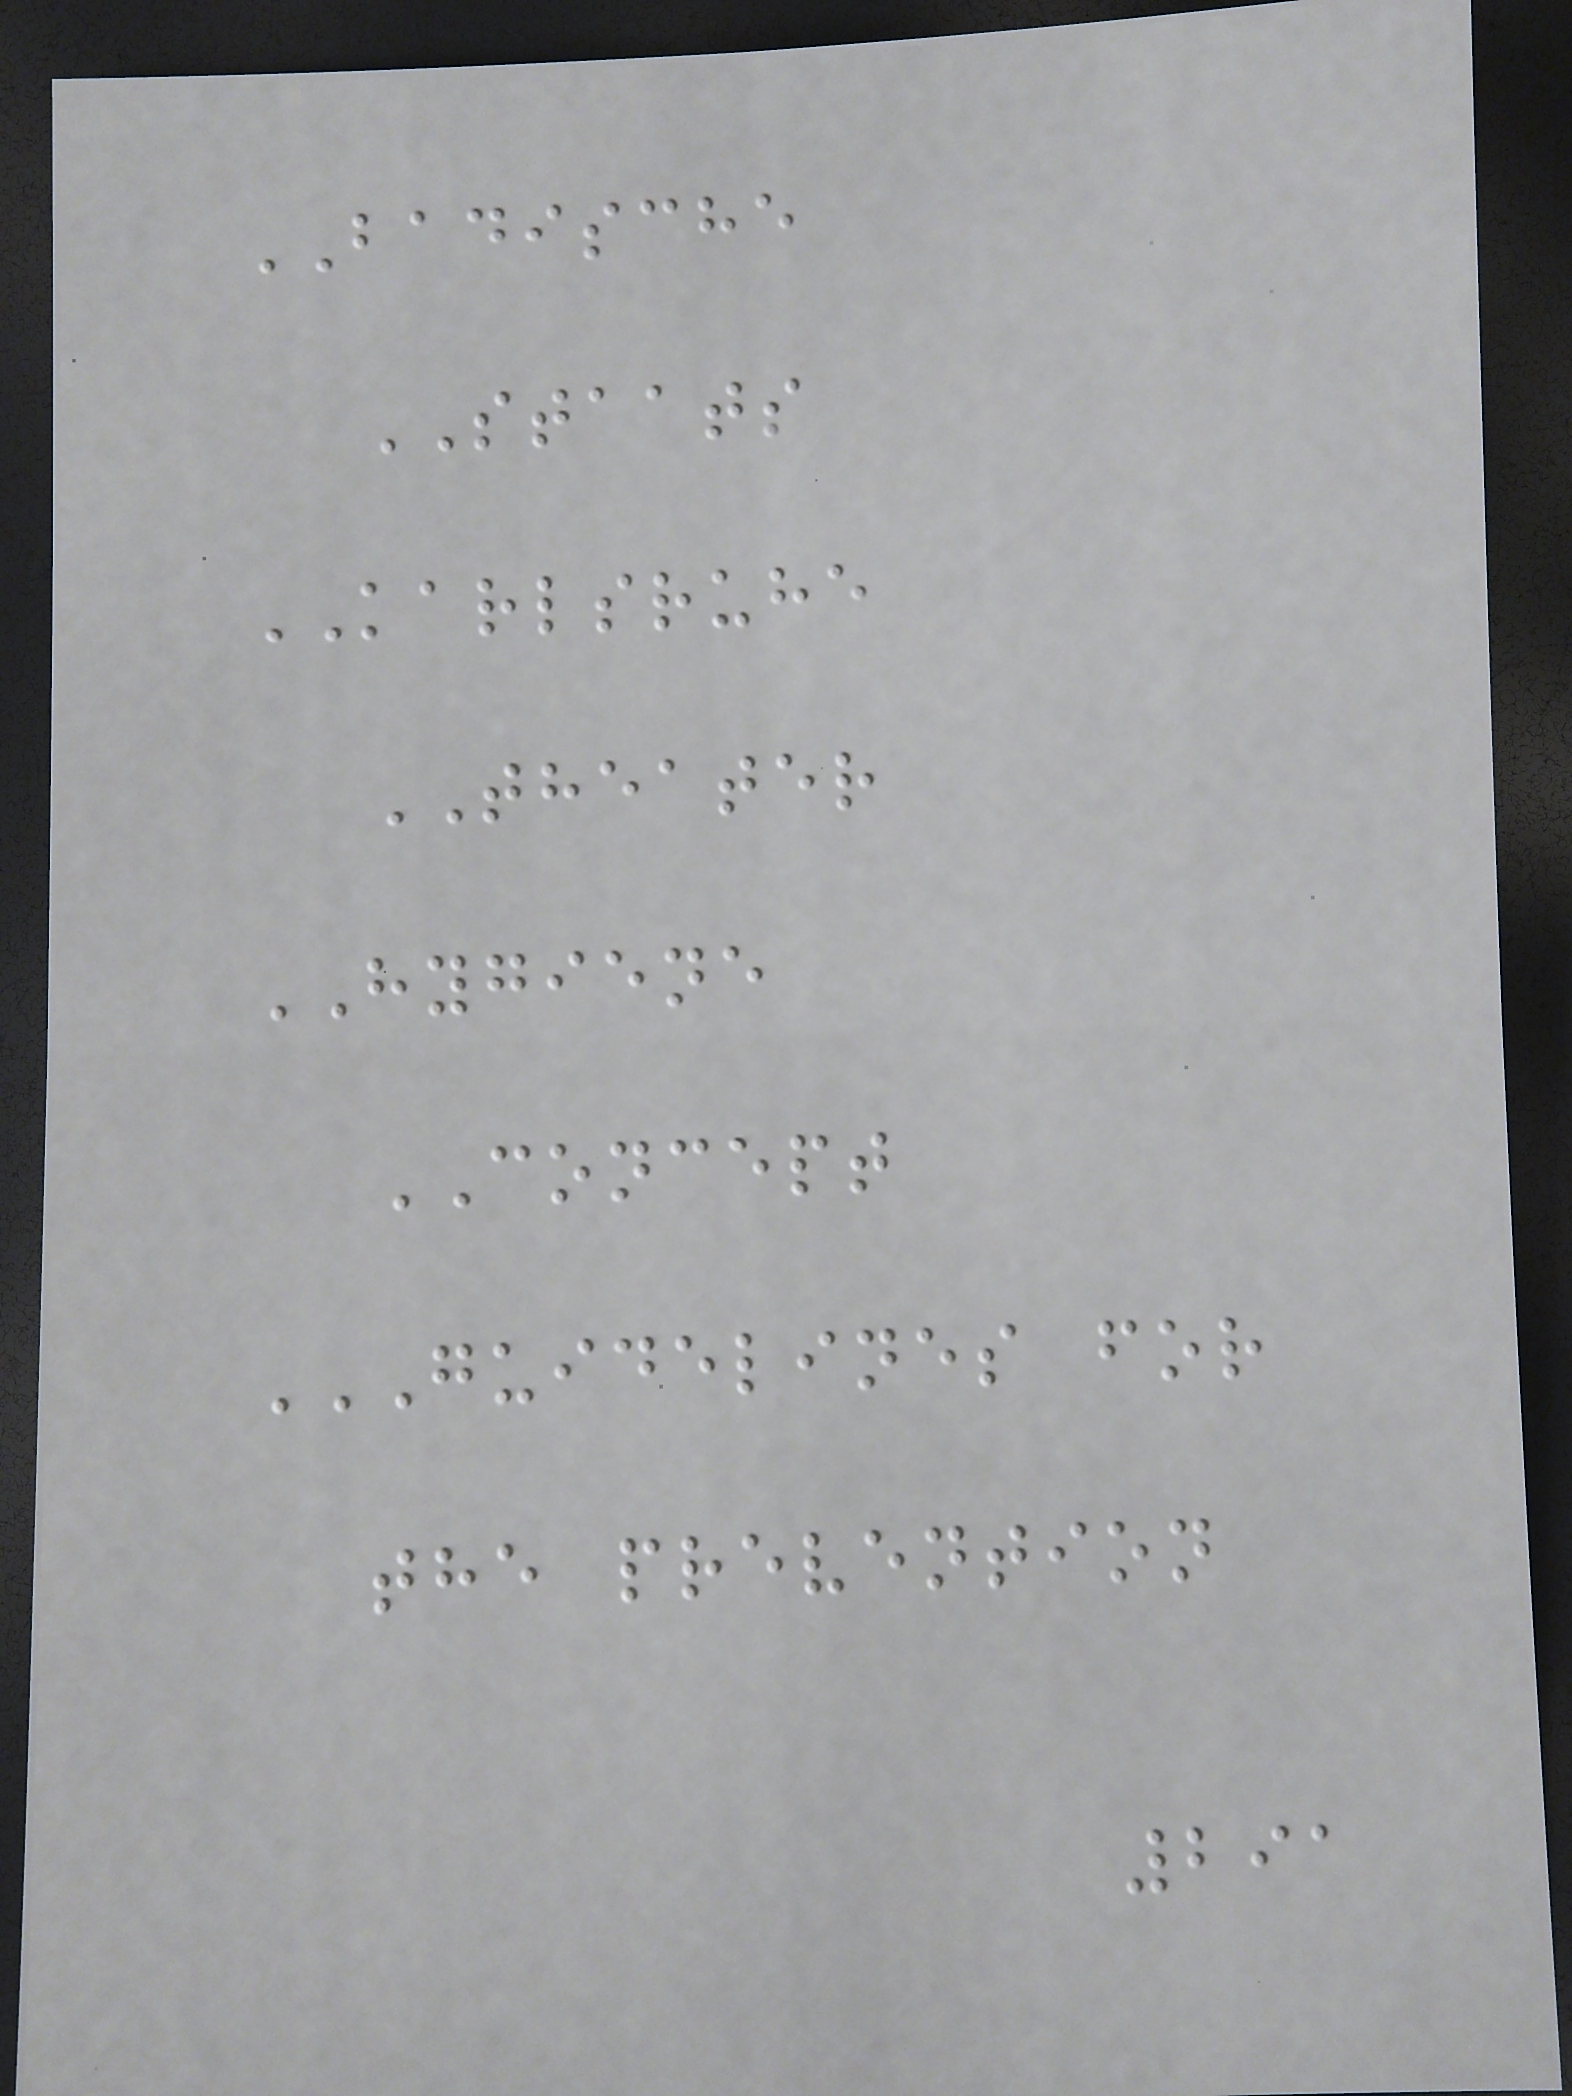BADISCHE
STAATS
KARLSRUHE
THEATER
HYGIENE
CONCEPT
GUIDELINES FOR
THE PREVENTION
291
